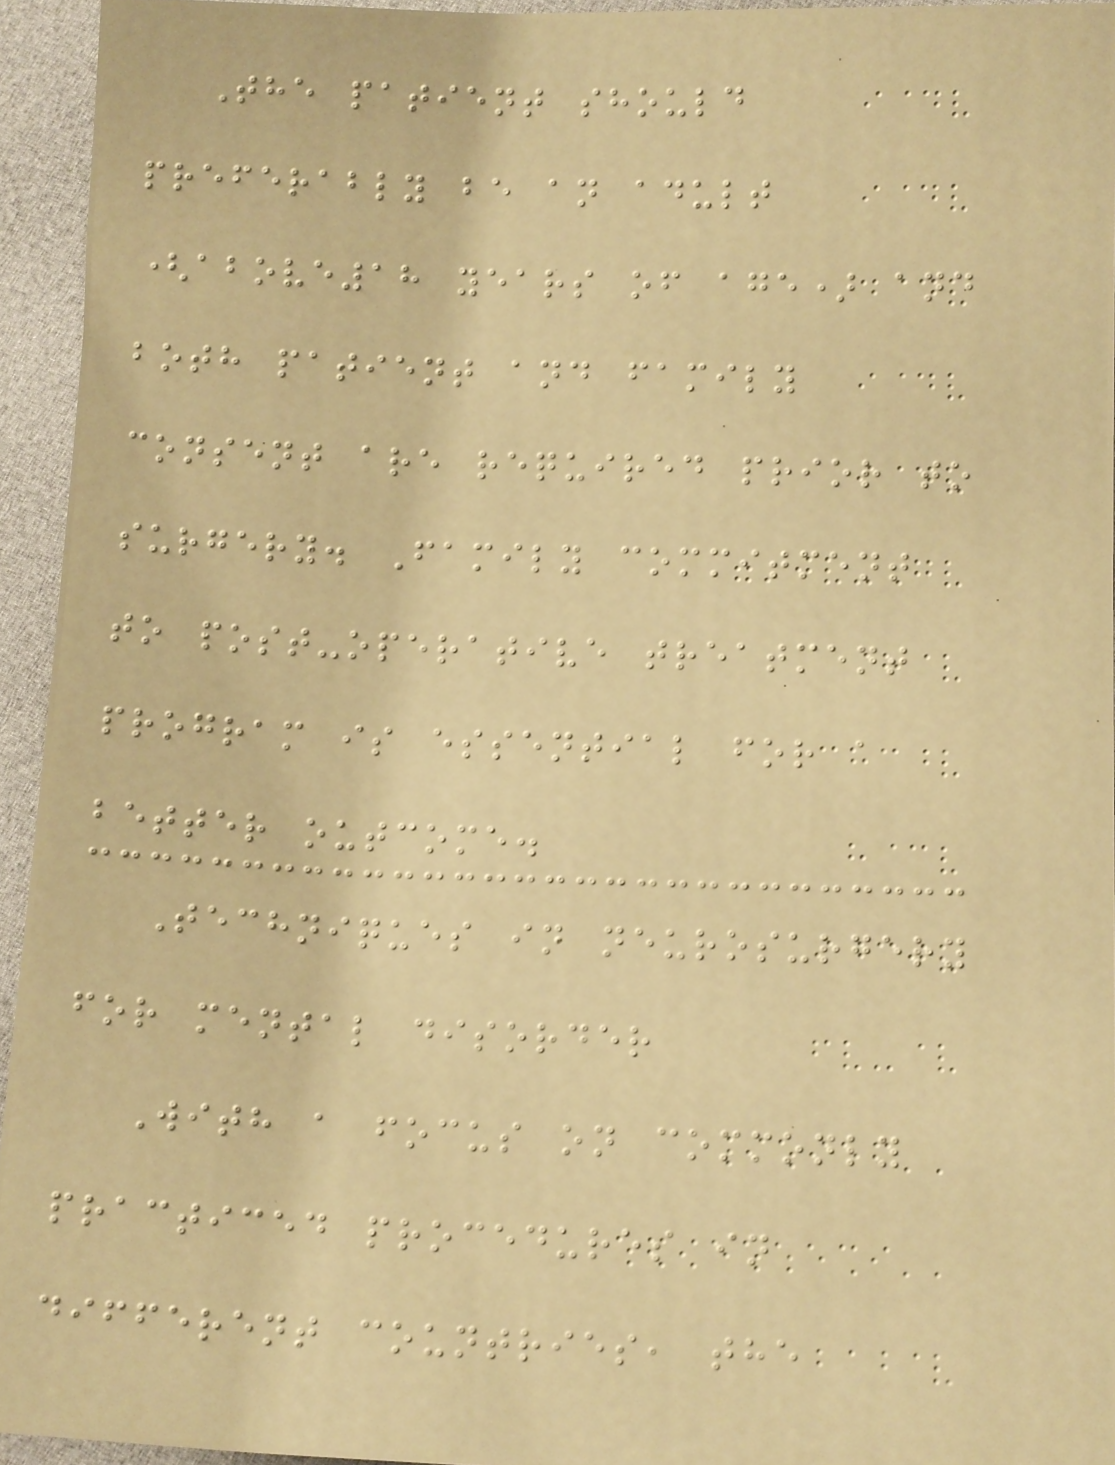The patient should
preferably be an adult
(above18 years of age) and
both patient and family
consent are required prior to
surgery. Family commitment
to post-operative treatment
program is essential for a
better outcome.
Techniques in neurosurgery
for mental disorder
With a focus on commonly
practiced procedures in
different countries, the
